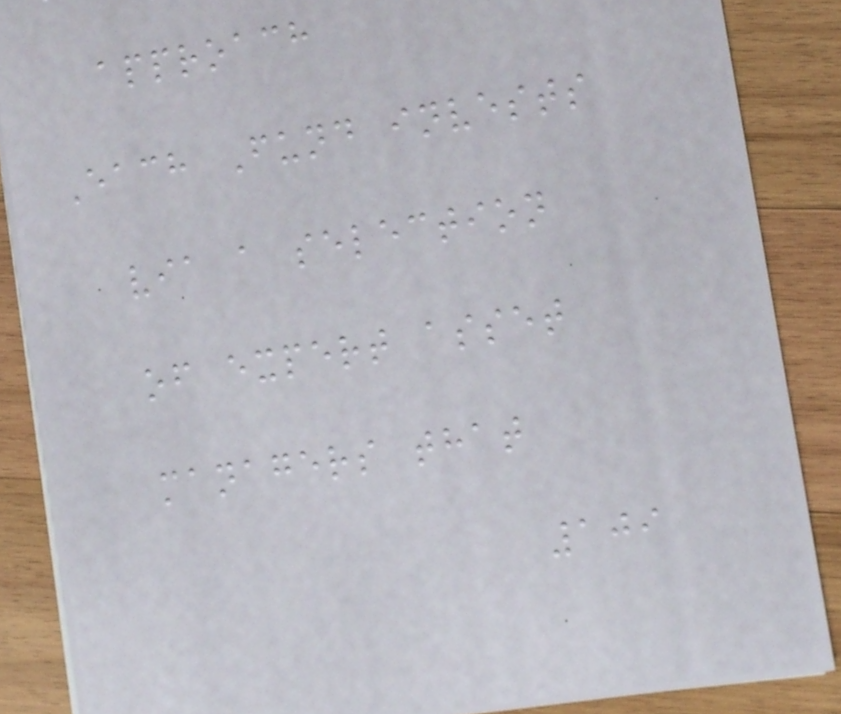approach
Each Fund invests
via a selection
of expert asset
managers that
109
